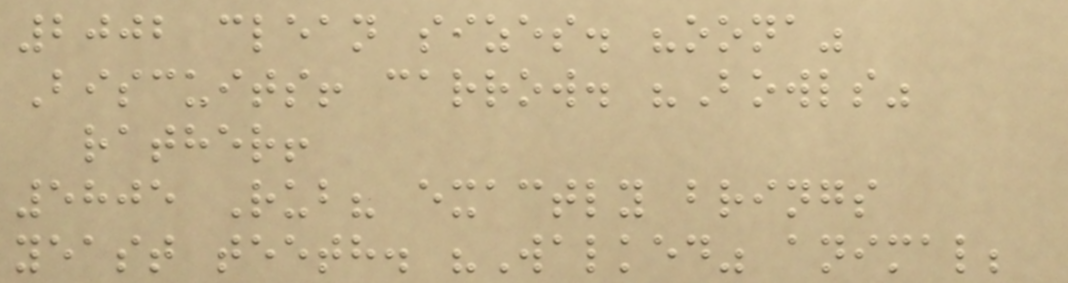2002 clean sizes. "oona"
Biscuits! carrow. "Bowls"
rather!
5805 Rub? exactly brings
yeast teeth. "Walked" animal;
